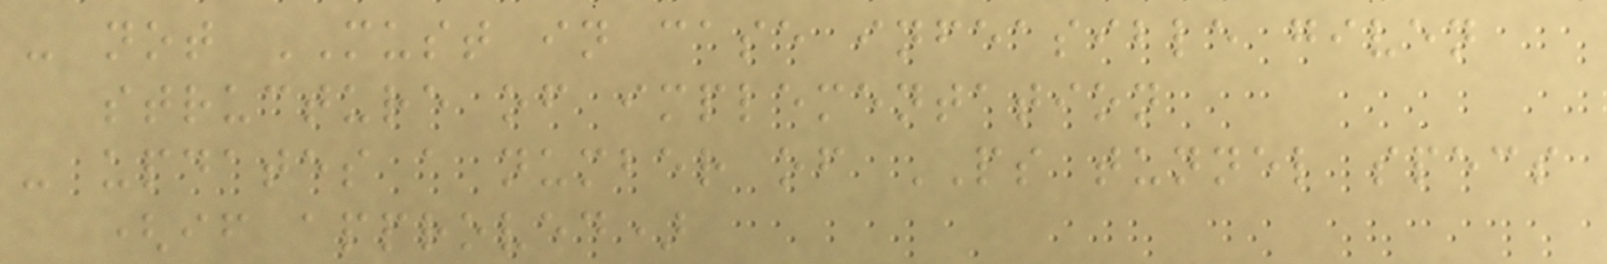- not MUST in case infeasible given
structure of implementation
- updates a number of PS tunnel specs
(if approved)
